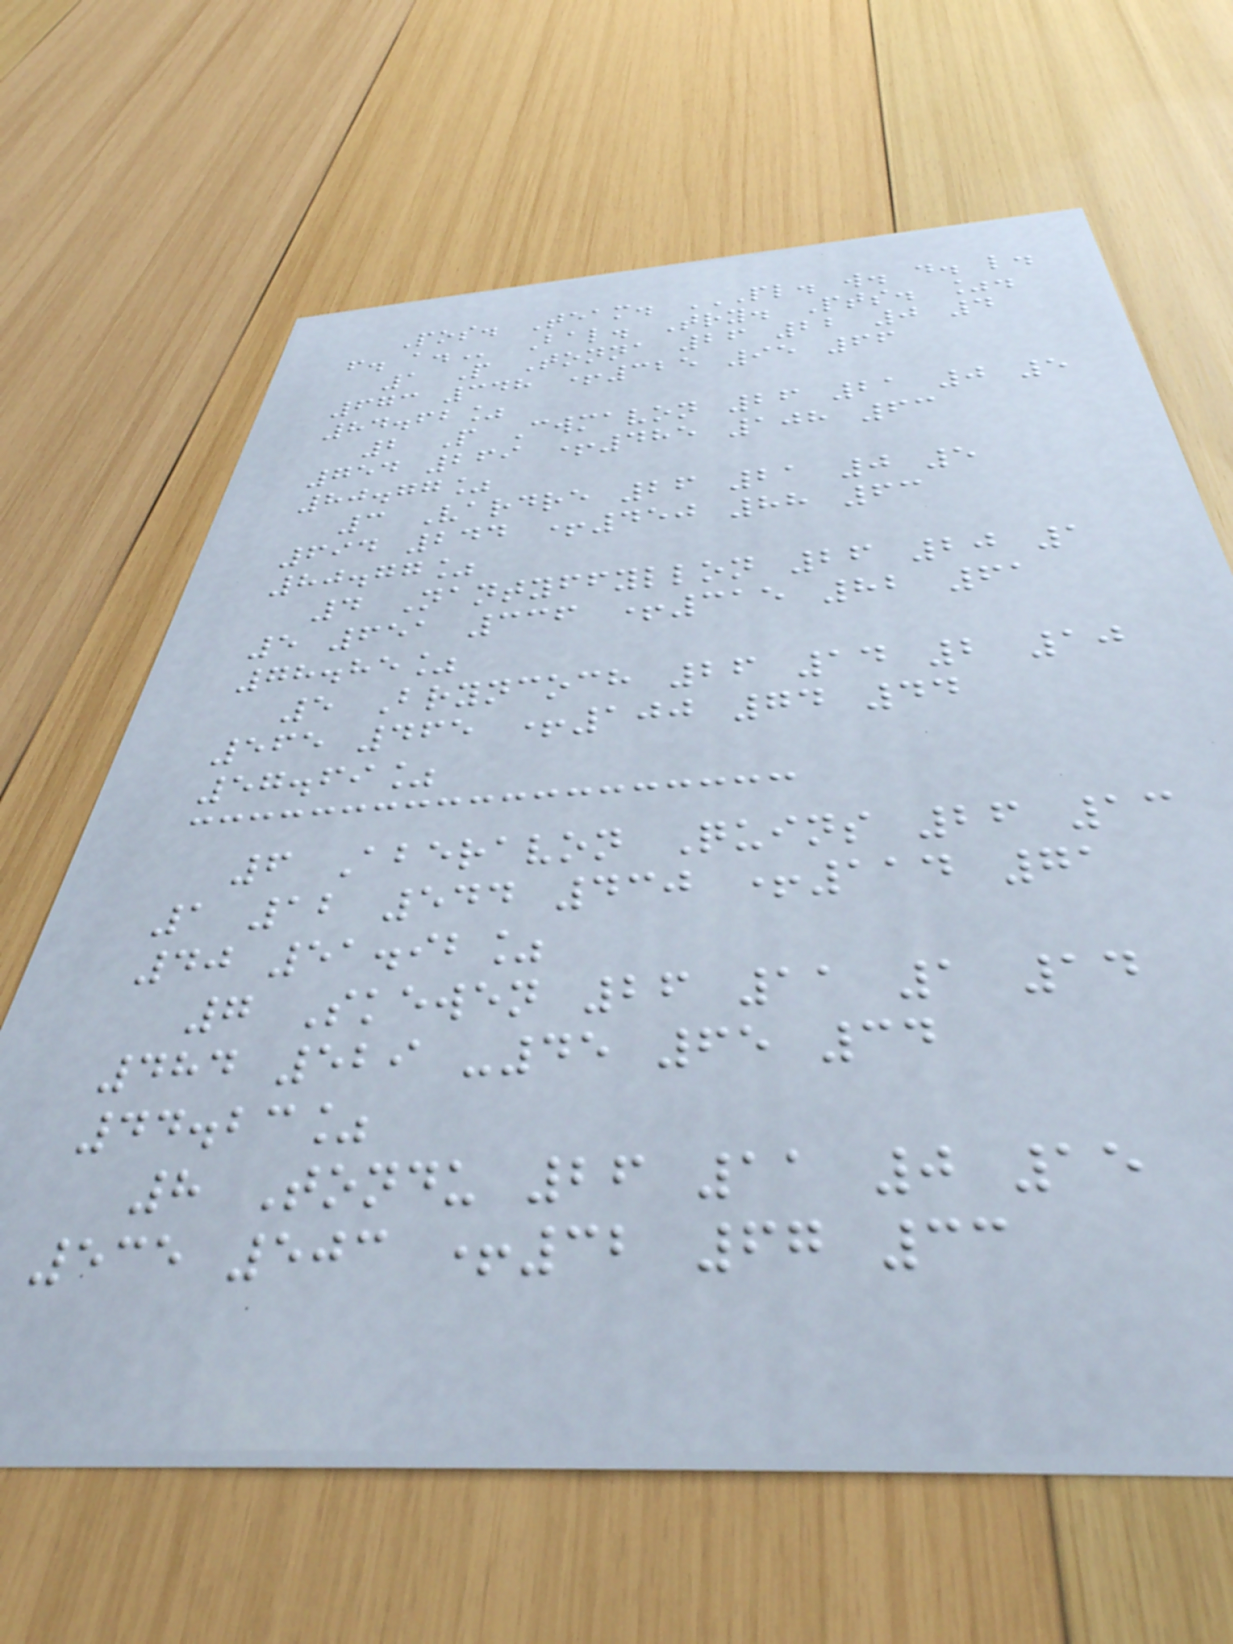Pos. Team. PL. W. D. L.
F. A. Bal. Try. Pts. %.
1 P Tonna 26 22 0 4
673 348 +325 95 66
84.62%
2 P Cwmavon 26 21 0 5
754 269 +485 108 63
80.77%
3 Vardre 26 21 0 5
694 244 +450 88 63
80.77%
4 Nantyffyllon 26 20 1
5 651 336 +315 82 61
78.85%
5 Bryncoch 26 14 2 10
565 465 +100 74 44
57.69%
6 Aberavon Quins 26 13
1 12 544 430 +114 71
40 51.92%
7 Skewen 26 11 1 14
484 529 -45 65 34
44.23%
8 Tondu 26 11 0 15
535 503 +32 67 33
